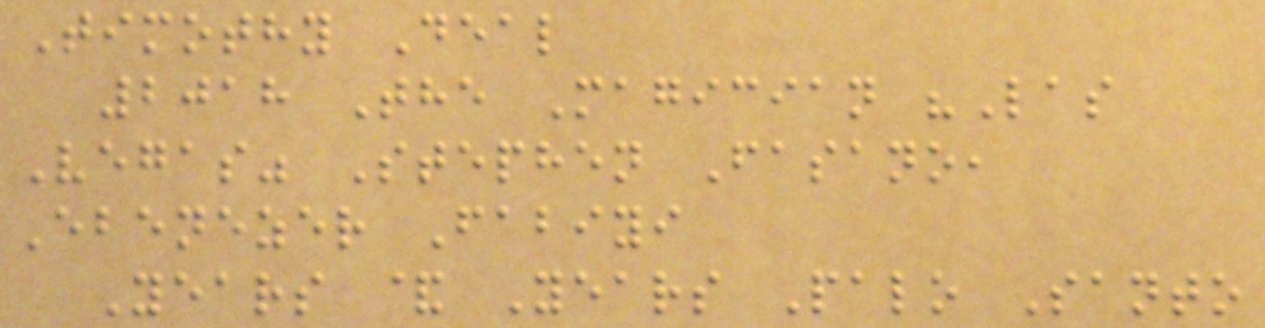Timothy Deal
2018 The Magician "Las
Vegas" Stephen Fasano,
Ebenezer Fabiyi
Years & Years Palo Santo
